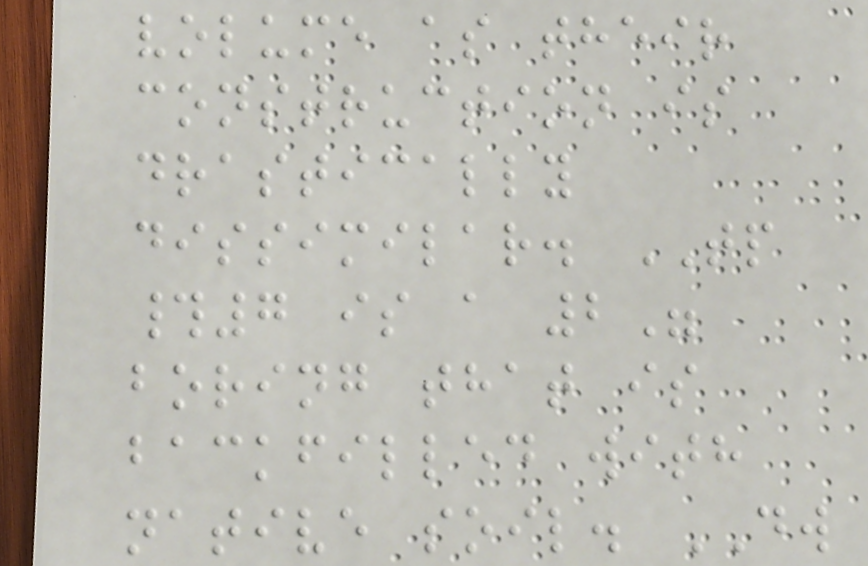volume as their
construction is
drastically
dissimilar. TP
#7 is a 2"
boring that is
backfilled with
native soil. DW
